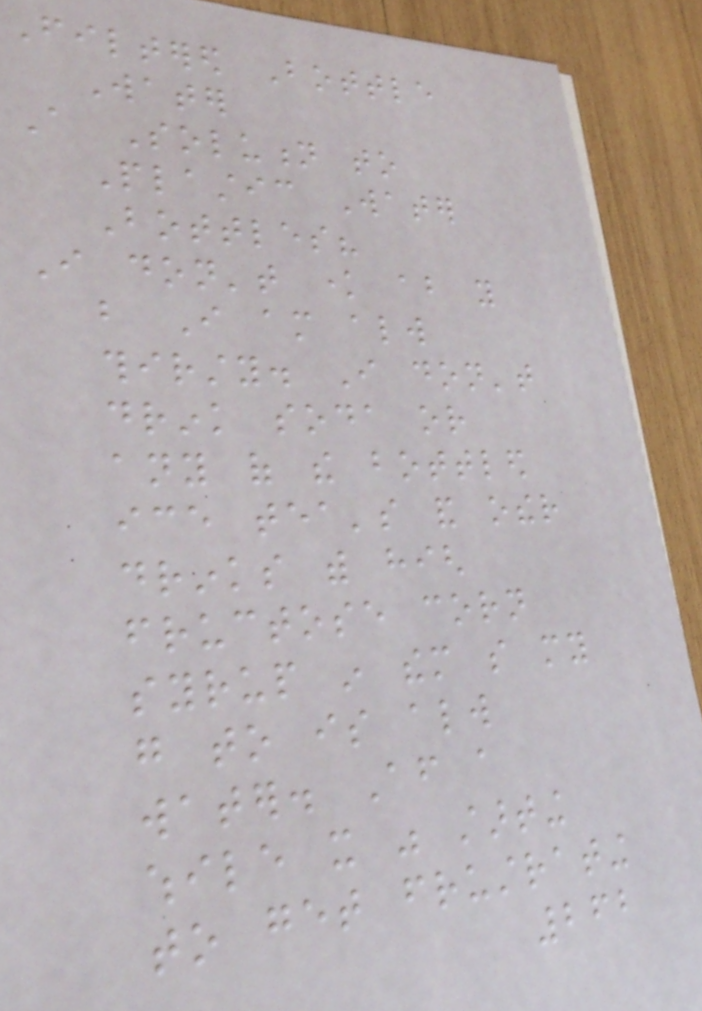Filtered Bottle
Water
A Solution to
Plastic Water
Bottles?
I don't know about you
but I am always
thirsty. I don't
drink soda or
any of the bottled
ice tea's and other
drinks with high
fructose corn
syrup in them so my
go to is always
water. After a
while it was starting
to get frustrating
262
